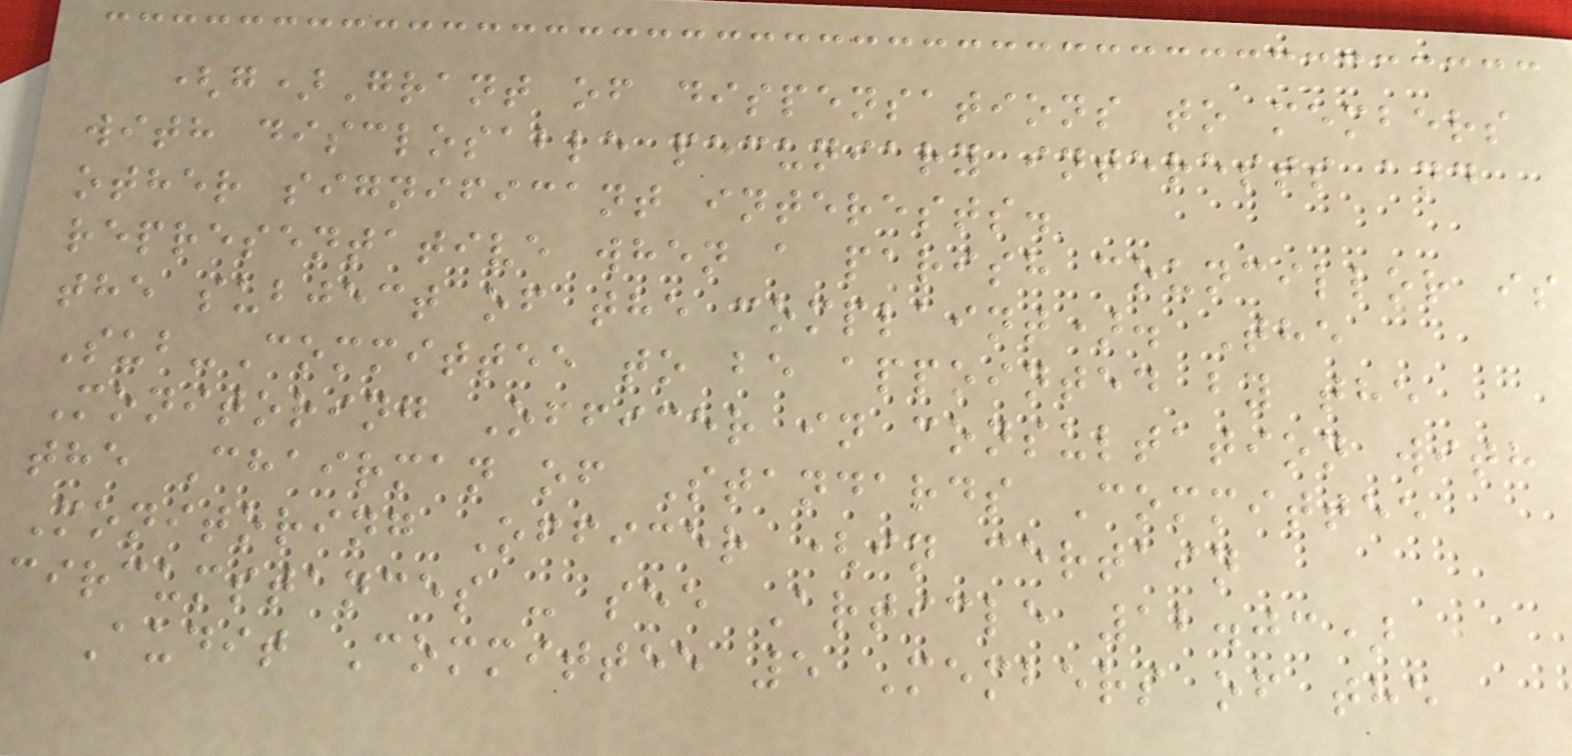(g)Grant of dispensations to members
with disclosable pecuniary interests and
other significant interests.
representative when a parish councillor is
the subject of the complaint). The
Sub-Committee to be appointed by the
Monitoring Officer in consultation with
the Chairman of Standards Committee
Monitoring Officer (in certain
circumstances - see Article 12.03)
Audit Committee 5 Members of the
